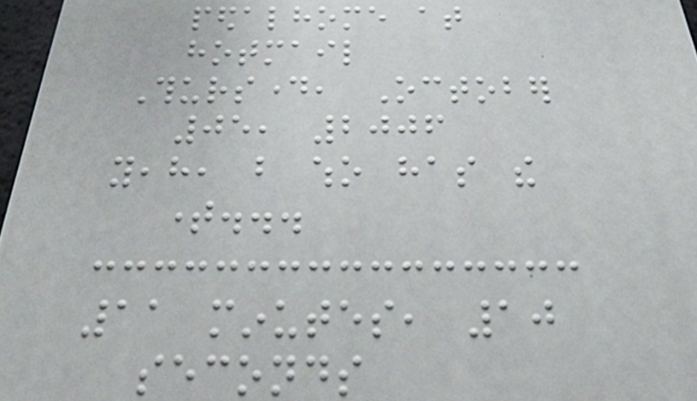pedalhome at
hotmail
Thursday, October
05, 2006
yeah, but who has the
time...
11 minutes, 10
seconds
